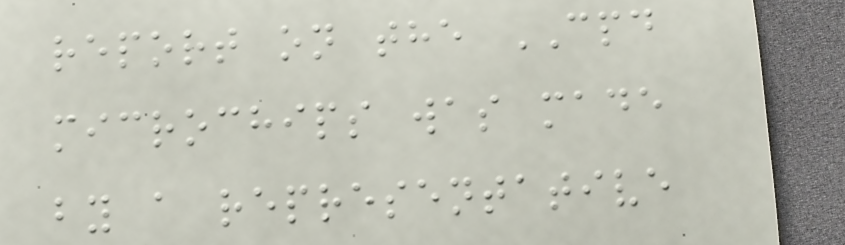report on the CPD
microchips was made
by a representative
